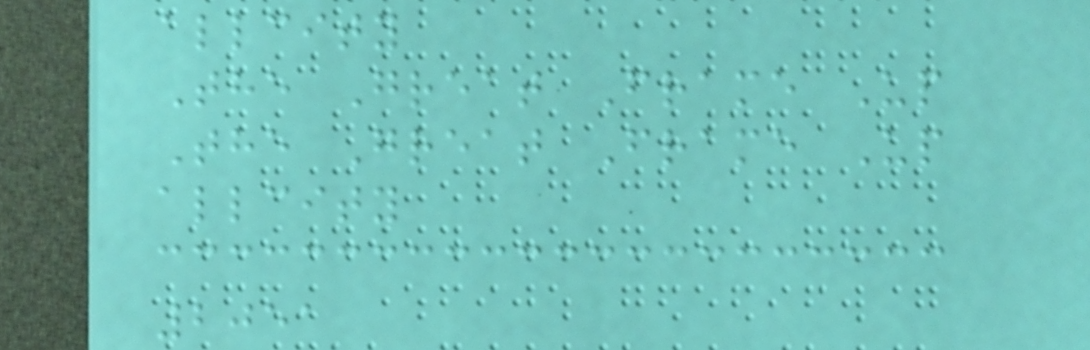allcity
The Great Frame Up
The Great Frame Up
allcity
2051
